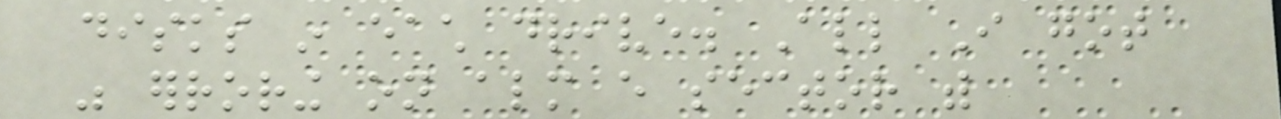disks in each drive. All I got
was erroring on almost every sector with
